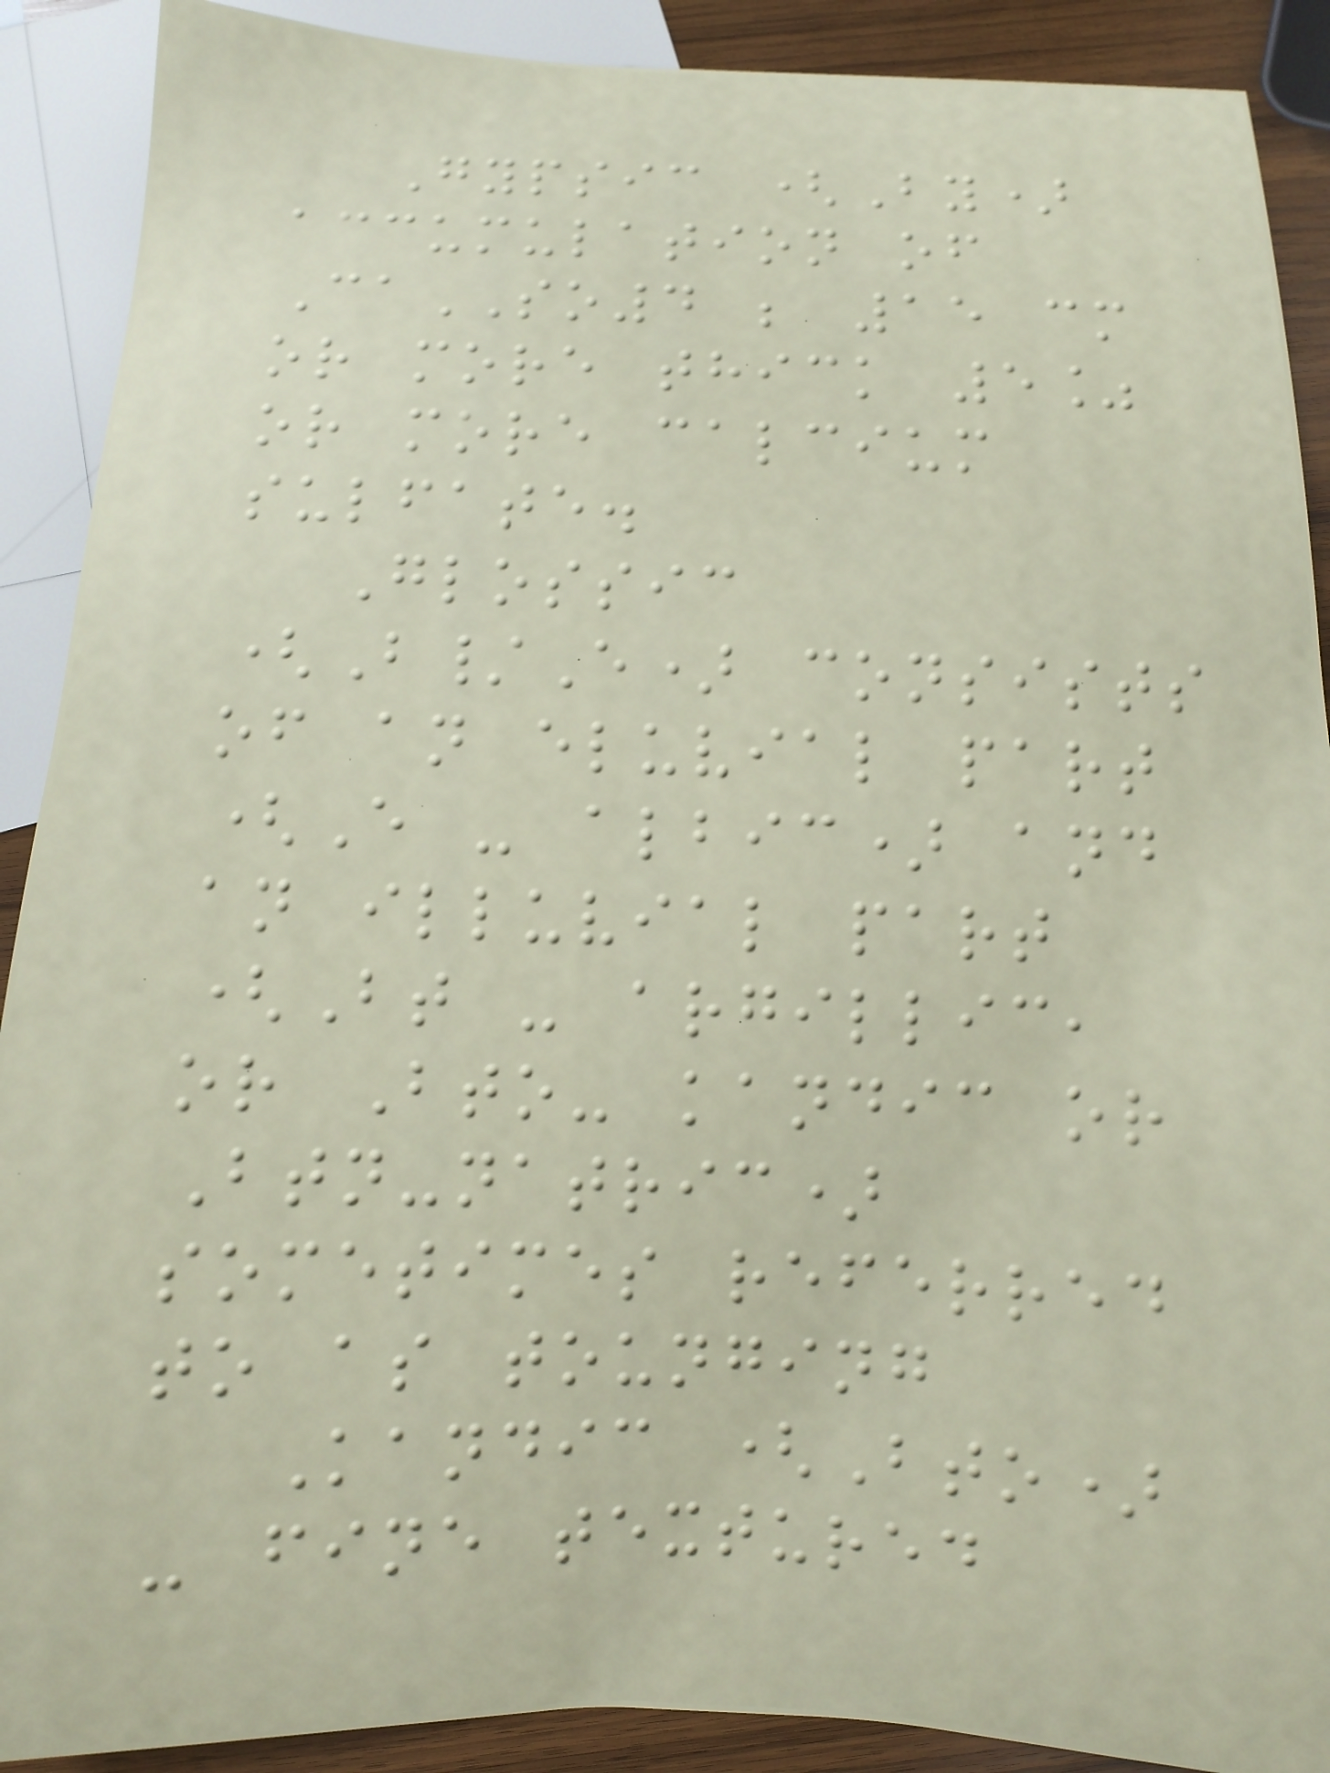Gypsic (By)
accumulation of
CaSO4 ; 15 cm
or more thick 5%
or more calcium
sulfate.
Glossic
(B/E) consists
of an eluvial part
(E - albic) and
an illuvial part
(Bt - argillic,
or Bto- kandic or
Btn-natric)
sometimes referred
to as tounging
Kandic (Bto)
- fine textured
